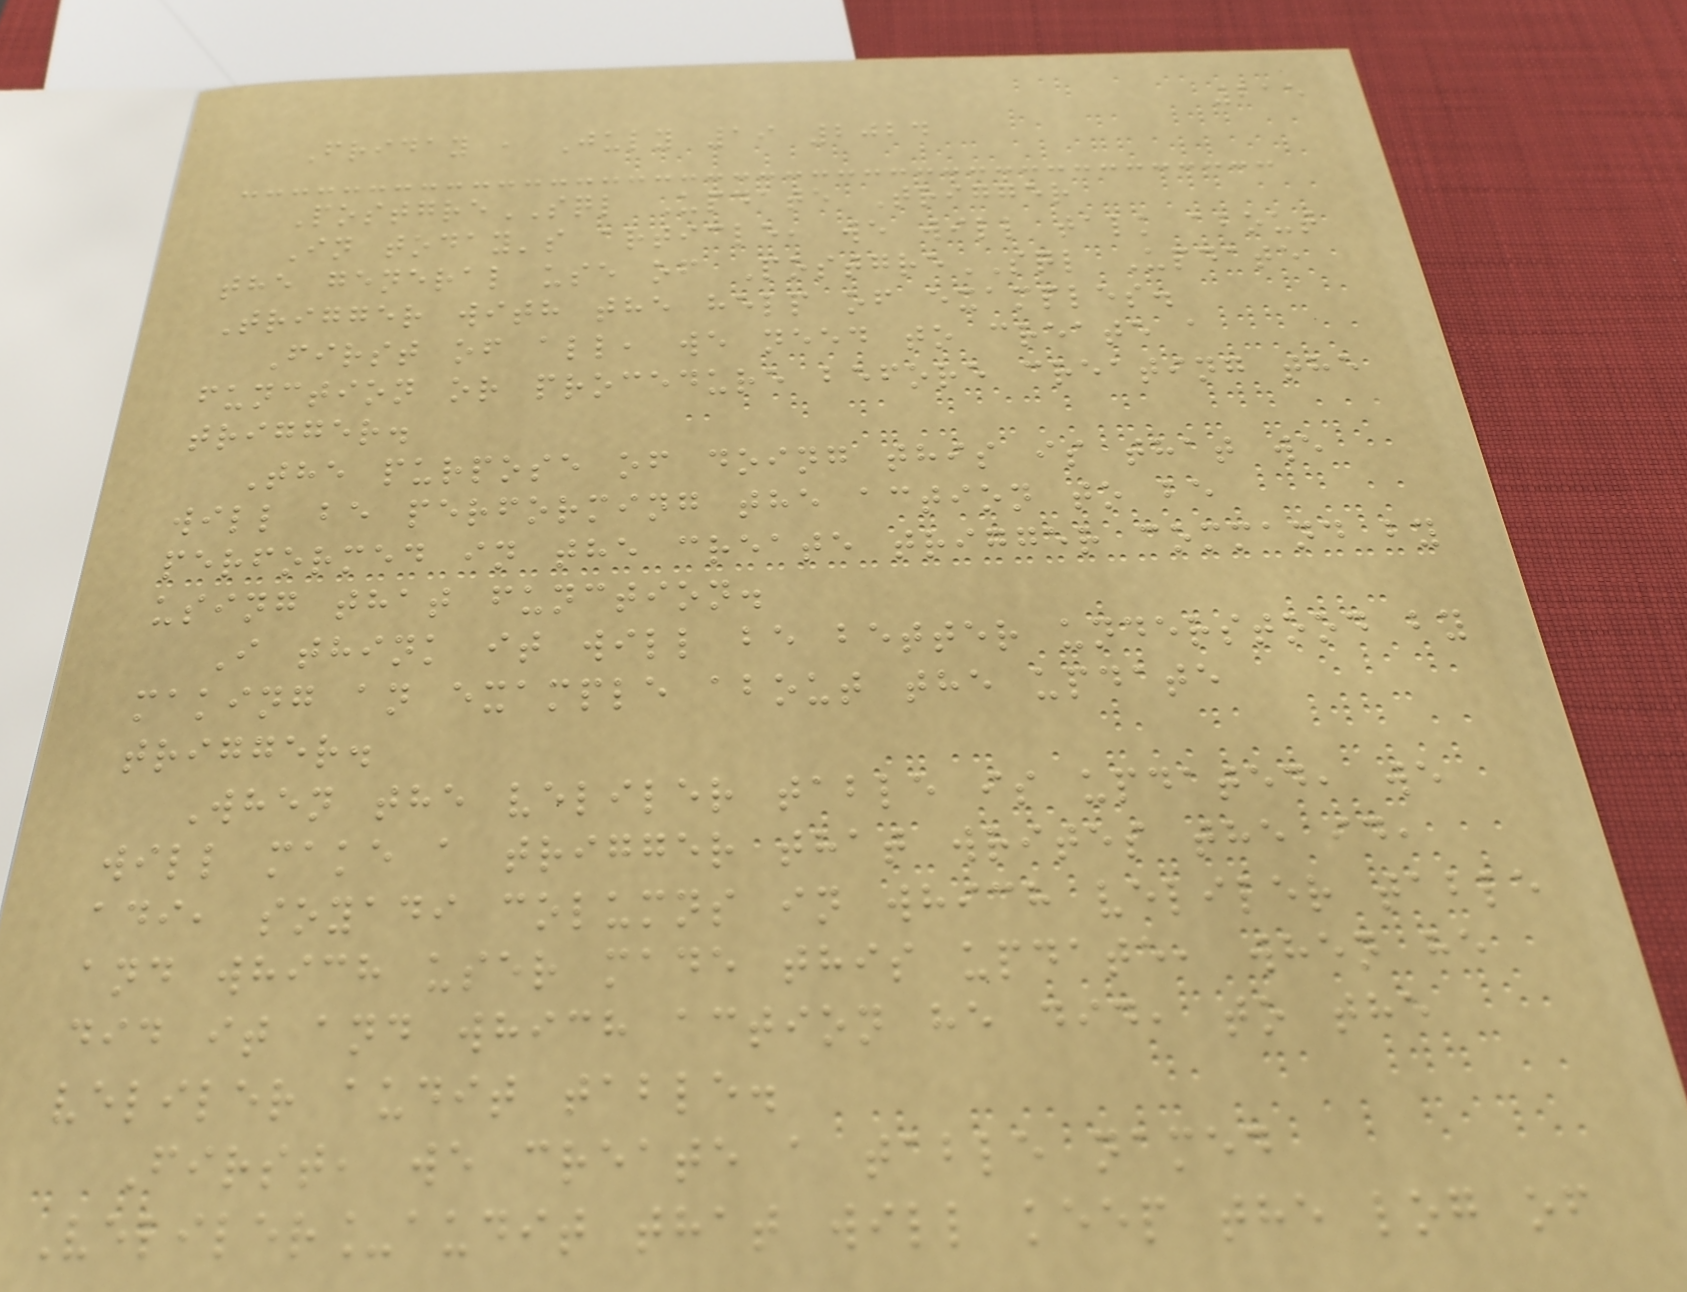215
Friday , July 19 2024
PostgreSQL Update Trigger
In today's article, we will talk about
the general use of PostgreSQL Update
Trigger with the help of examples.
First of all, we need to create a
function or procedure before creating the
trigger.
The purpose of doing this is that we
will be performing the action to be
performed in the create trigger command by
using that function.
I think it will be better understood by
making an example about the update
trigger.
When the veliler table is updated, we
will make a trigger that writes the id,
adi, soyadi columns in which veliler table
and which user made this update, when he
did it and which action he did, to the
veliler audit table.
First, we create a table named
Veliler_audit that will keep the log of
